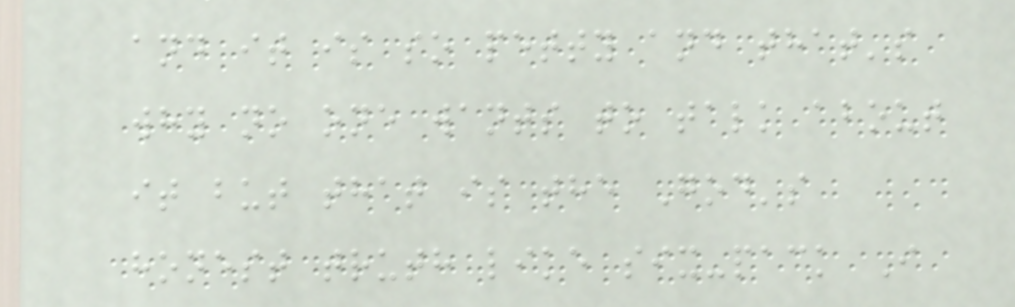and it is so petty and that's
why no one wants to talk about
it but that is the God's
honest truth like six-pack I
